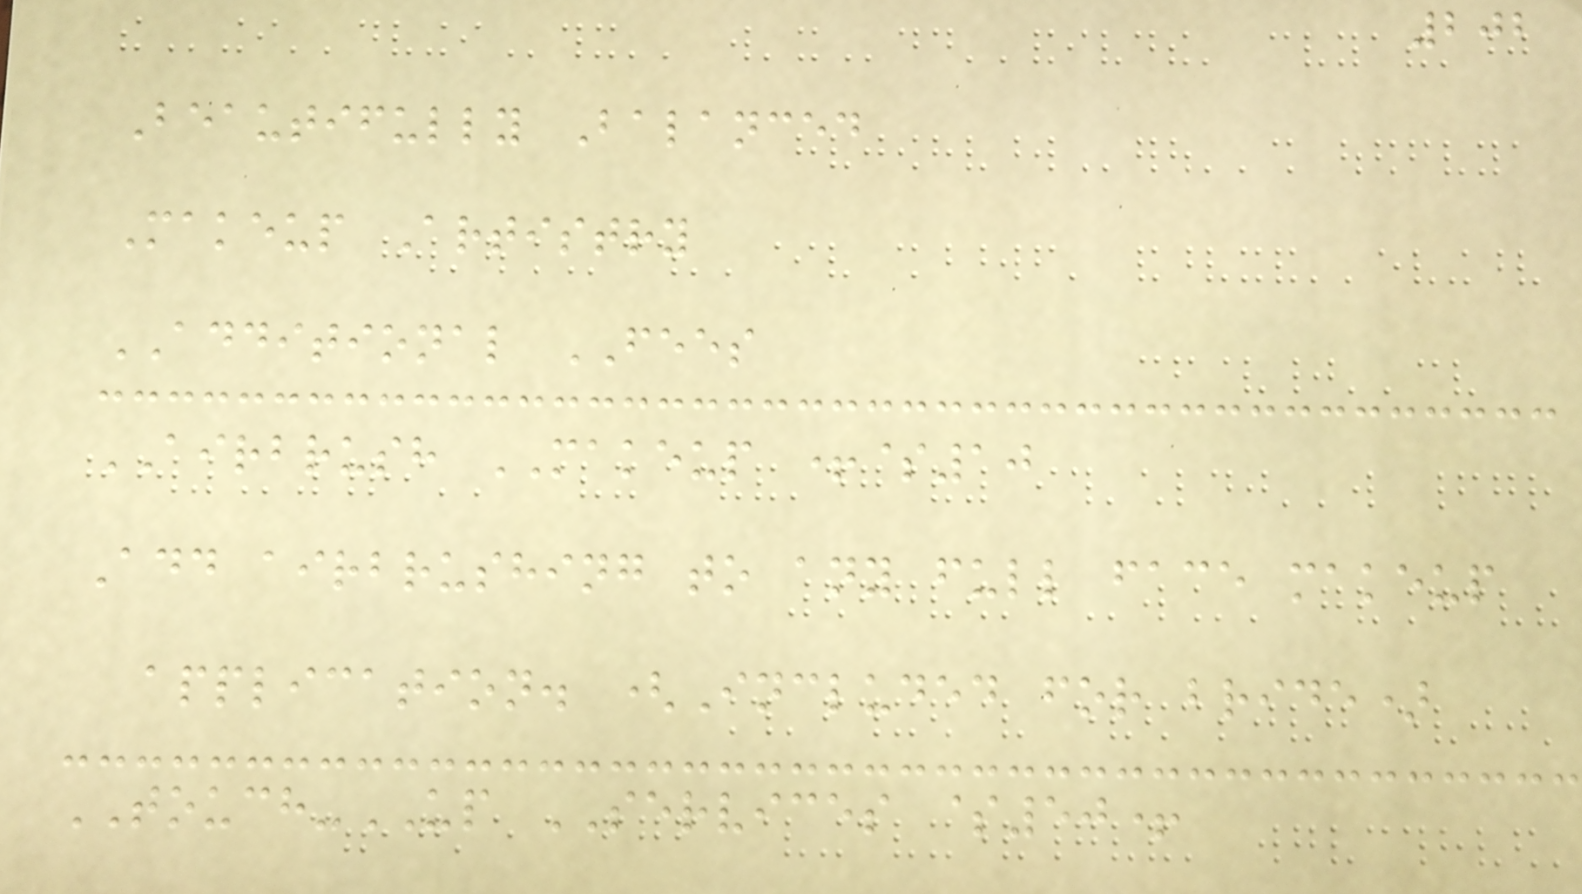202
Beautifully Balanced
Makeup Artistry
ADDITIONAL FEES
AIRBRUSH MAKEUP +$10
Add airbrushing to any full face makeup
application. (Included for bride)
TOUCH-UP SERVICES $50+
